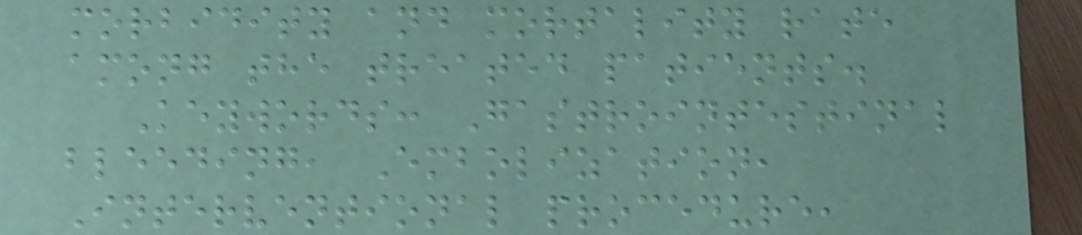morbidity and mortality rate
among the treated patients.
Keywords: Gastrointestinal
bleeding, Embolization,
Interventional procedure,
